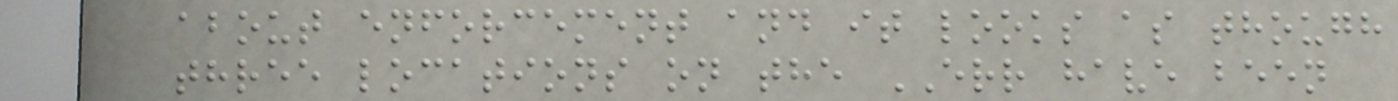about enforcement and it looks as though
three locations on the ERR have been
